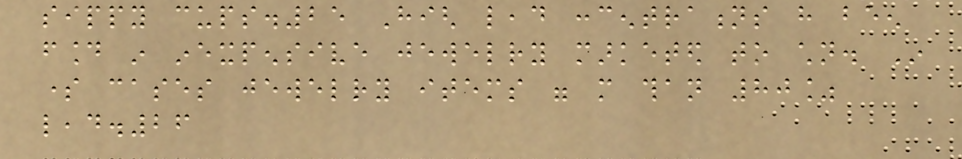sippy cups.25 High lead concentrations have been
found in inexpensive jewelry marketed to children. In
some cases jewelry items were more than 80%
lead.26
